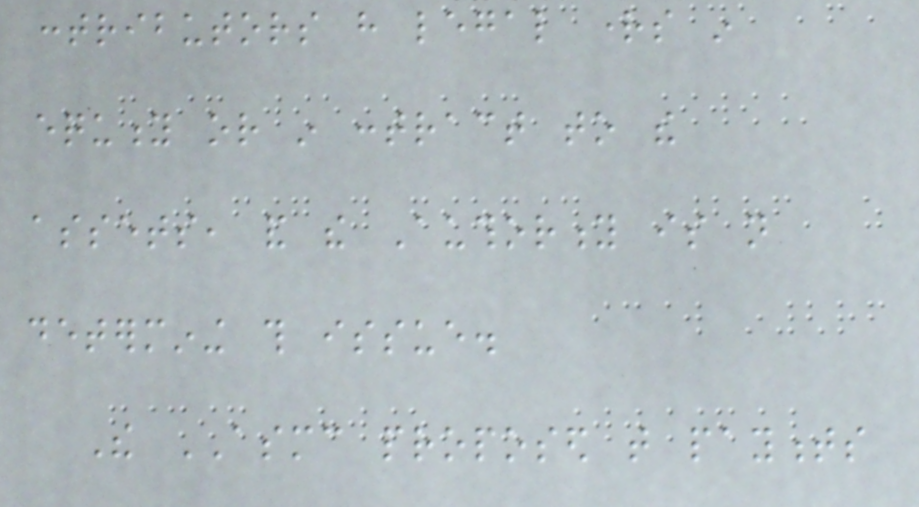contributors have legal rights in
equity or in contract to the
assets, and the Authority is not
determining this issue.
The ASMC proposed that payments
